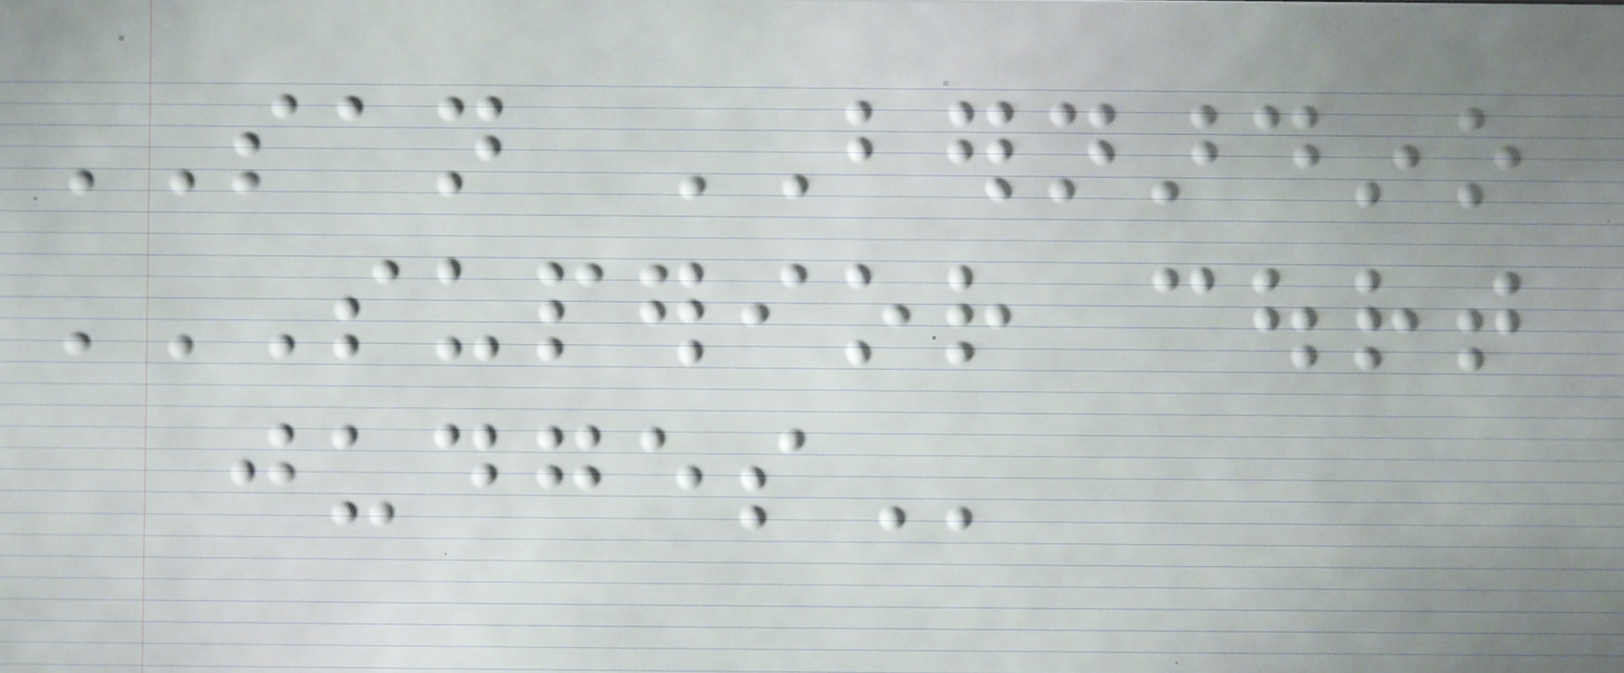SAN BERNARDINO
SUPERIOR COURT
JUDGES
